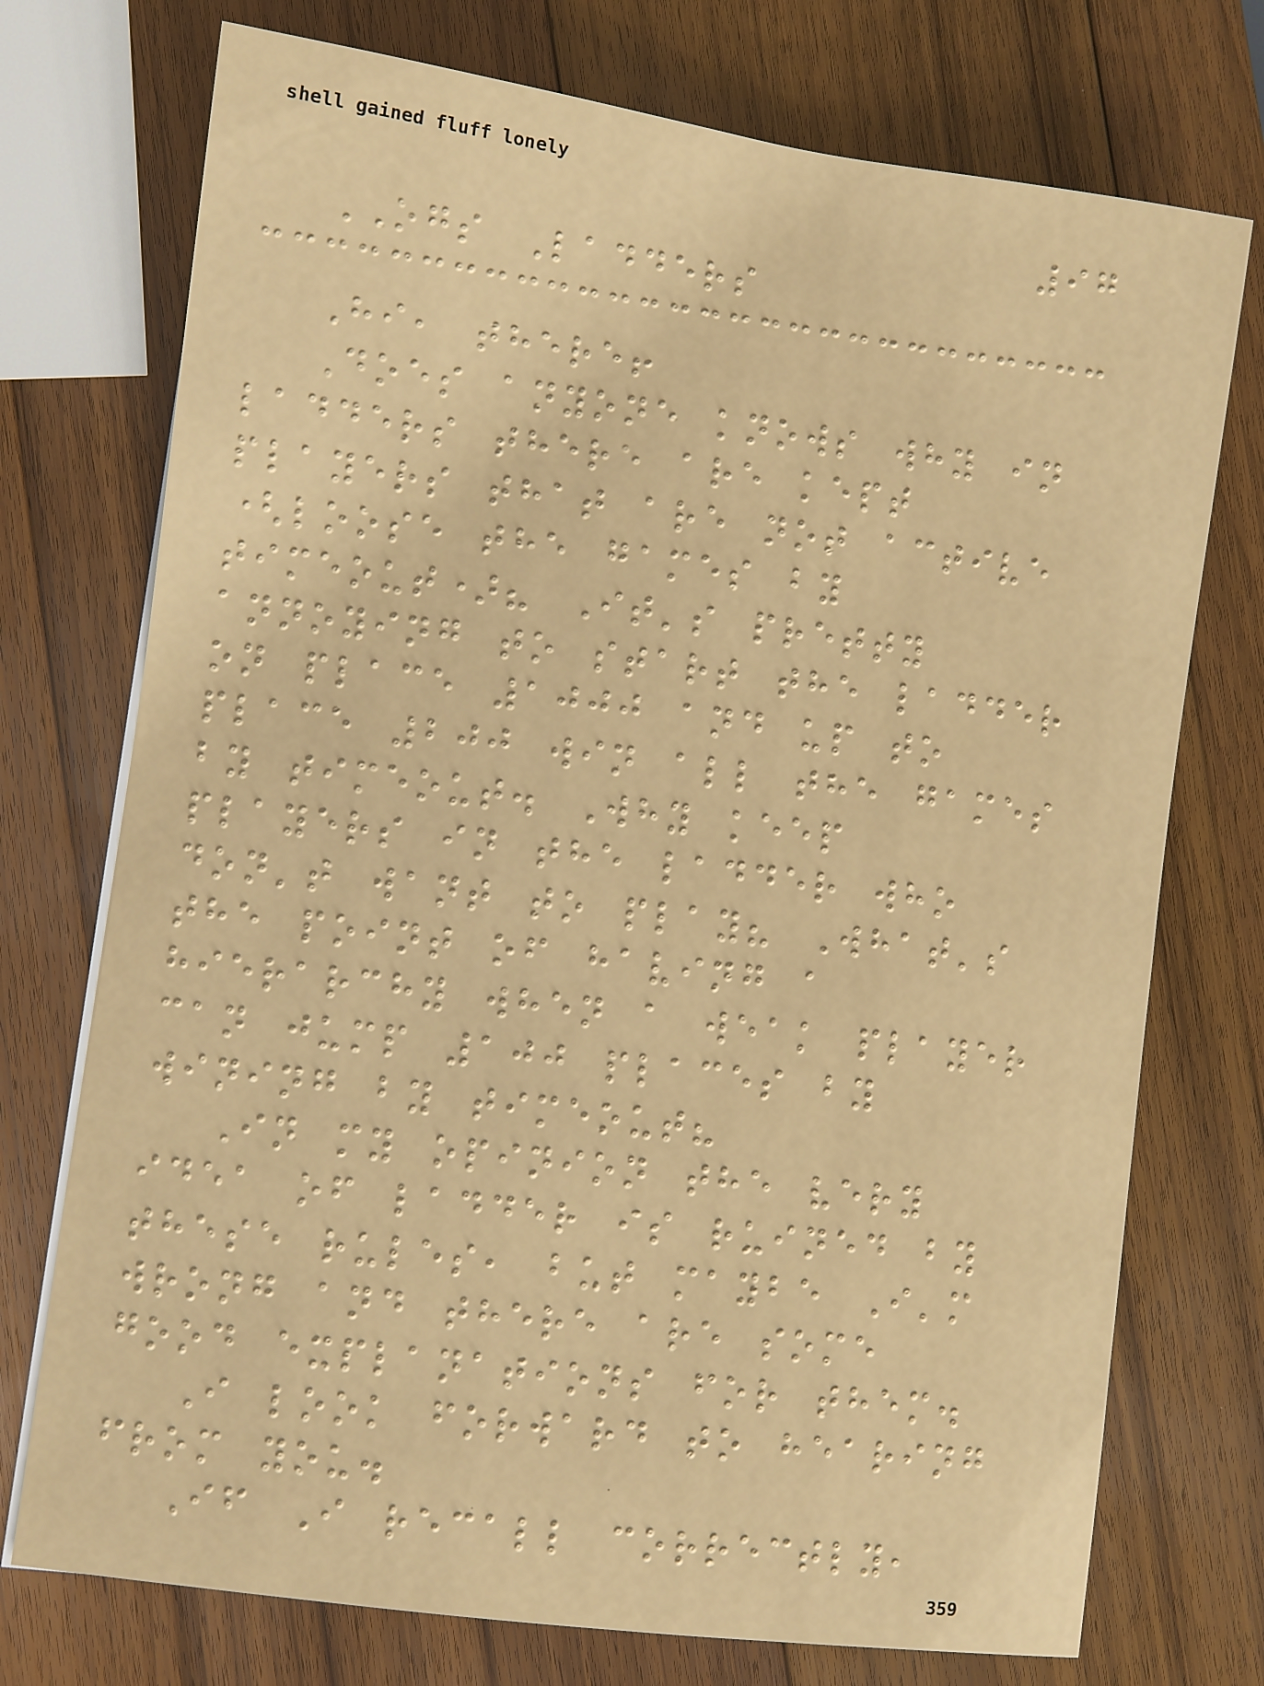97
OGS Ladders
Hi, there!
Does anyone knows why in
ladders there are kept
players that are not active
(loose the games by
timeout)? It's pretty
annoying to start the ladder
on place 1000 and up to
place 200 win all the games
by timeout. Why keep
players in the ladder who
don't want to play? What's
the point of having a
hierarchy when a weak player
can jump 100 places by
wining by timeout?
In my opinion the very
idea of ladder is ruined by
these rules, but maybe I'm
wrong and there are some
good explanations for them.
I look forward to hearing
from you.
If I recall correctly,
